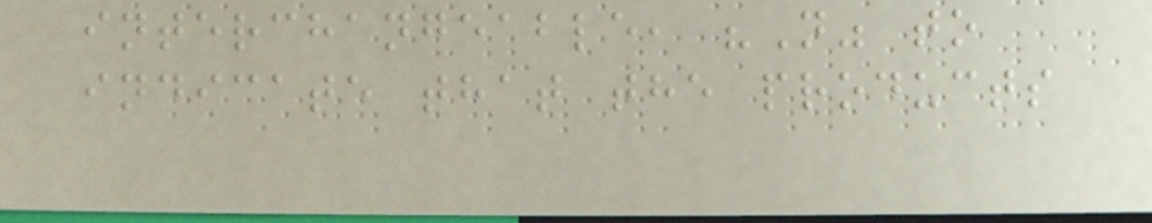interchangeable, "N" to
indicate that the products
